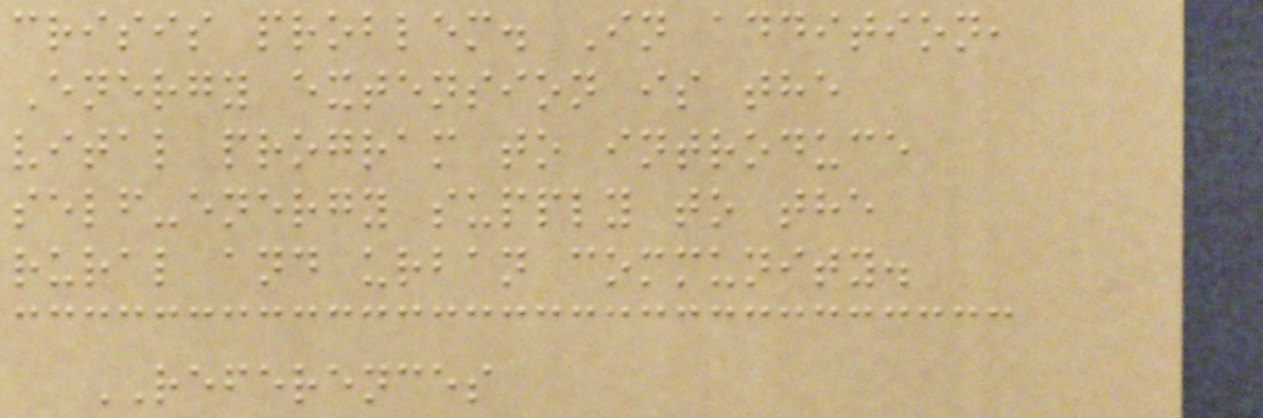crisis problem. In addition,
Energy extension is the
vital program to introduce
self-energy supply to the
rural and urban community.
REFERENCES
